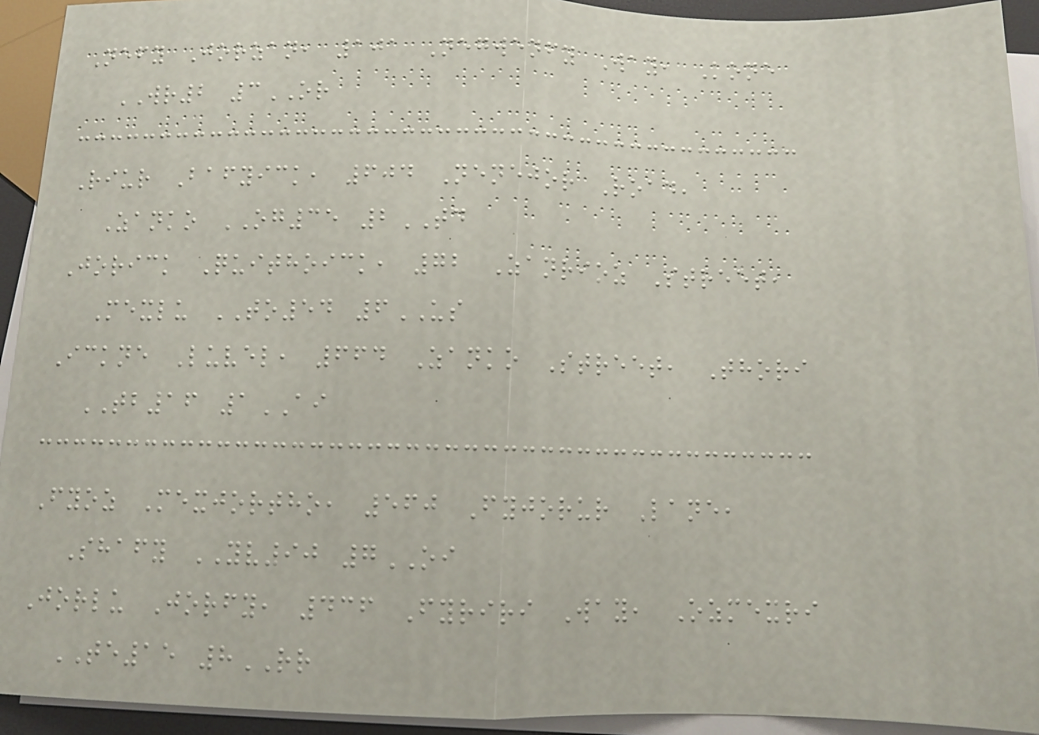Nefy Jorzan, 101 Negwenfy Way, Kone
WR2 3OR
Riur Bafyick, 604 Nenejor Road,
Zanko OG35 2TD
Jorick Quithoick, 72 Zanrioz Street,
Mexlu TO54 6US
Ickne Luvel, 664 Zanko Street, Thori
TB16 1AI
Fyoz Mexjortho, 560 Fyjorur Lane,
Shafy YV90 7OI
Jorlu Jorfy, 436 Fyriri Way, Ozmexri
TE15 8RR
